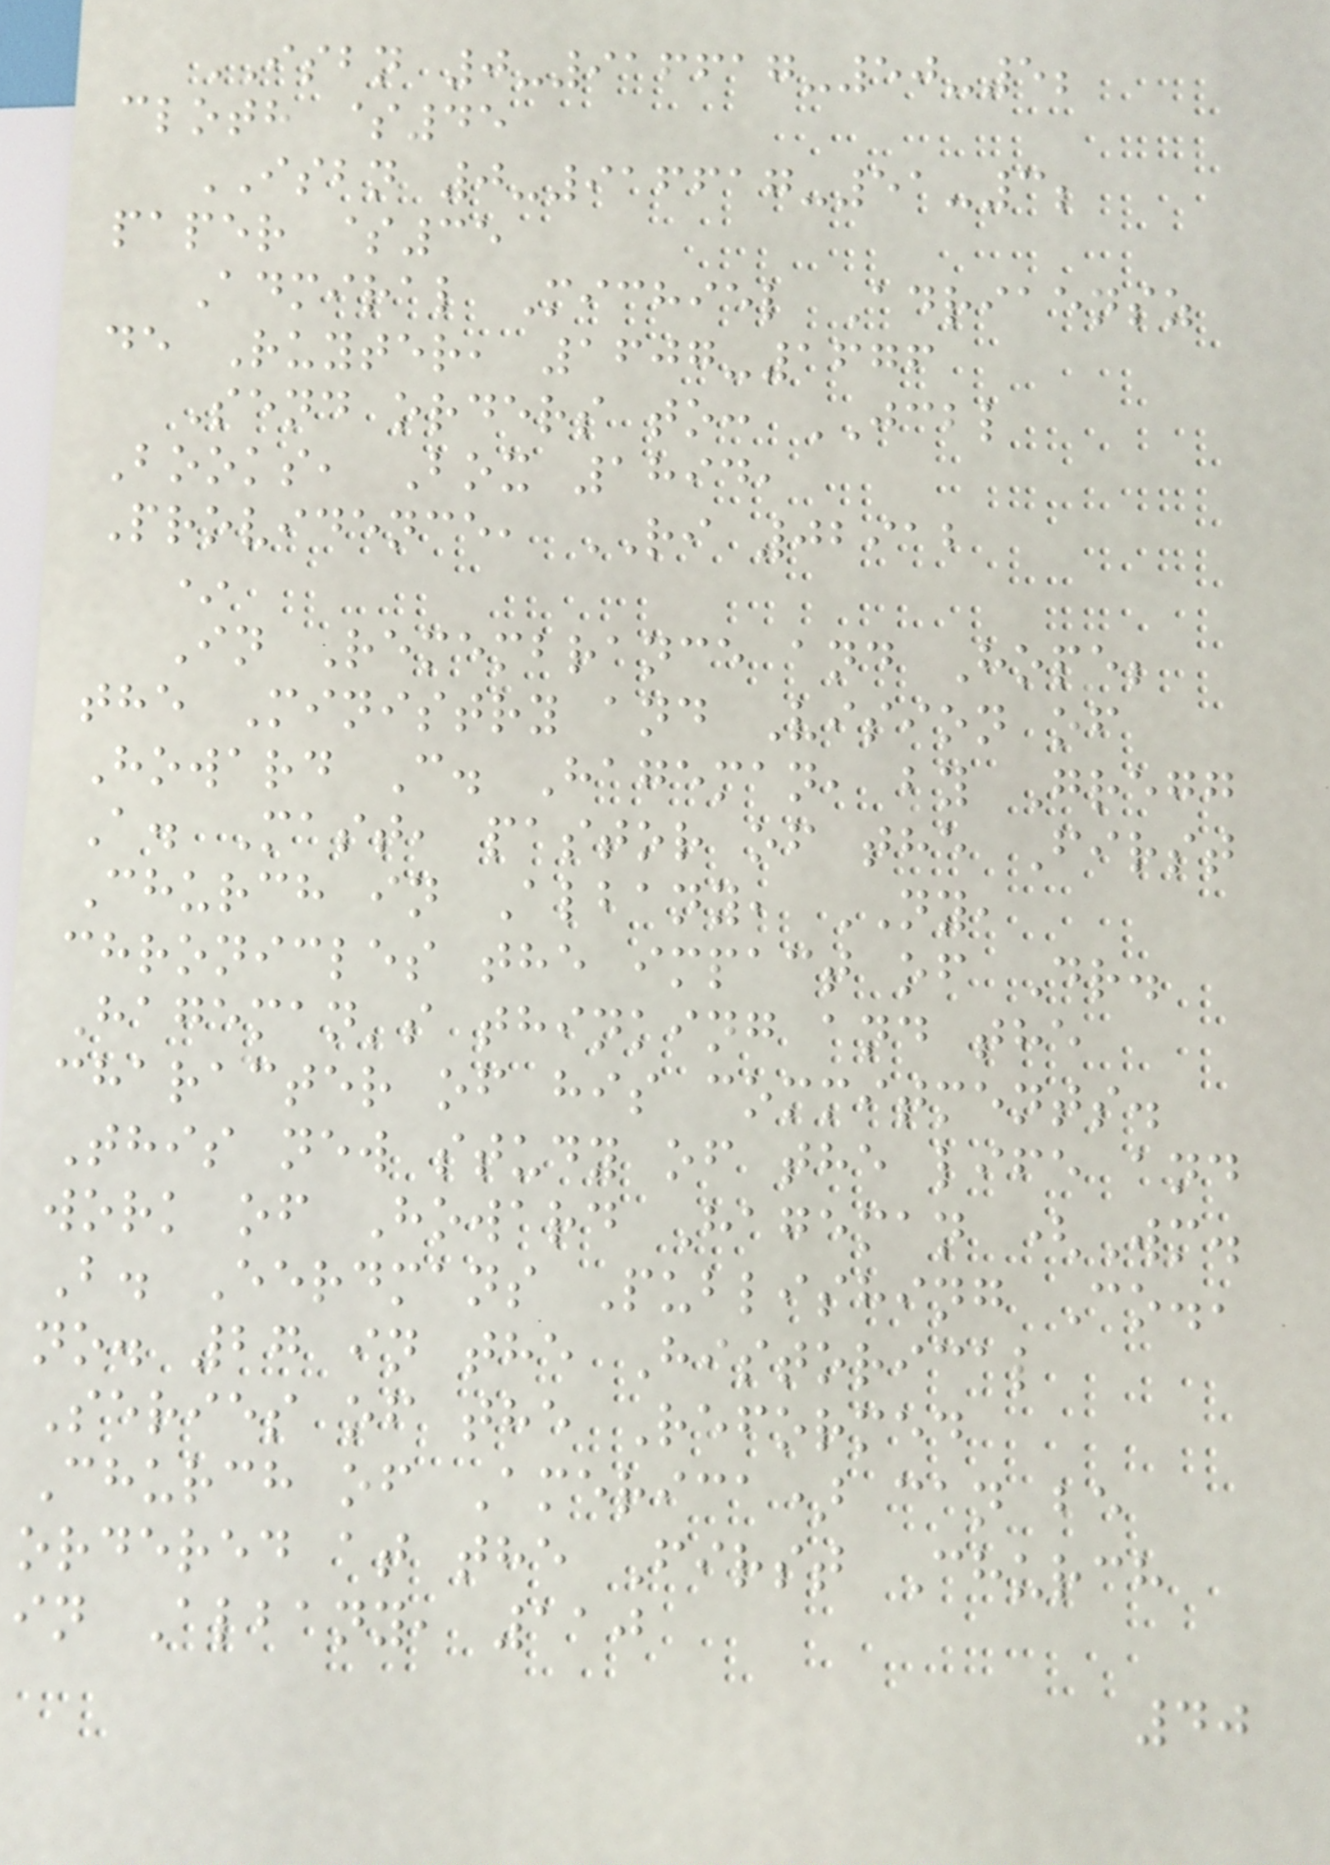ISBN 0-916617-50-5;
cloth $45
ISBN 0-916617-51-3;
paper $35
Admiral Michiel Adriaensz
de Ruyter, 1607-1676
Send orders to: JCBL
Books, Box 1894,
Providence, RI 02912
*
In Remembrance and Hope;
the Ministry and Vision of
Howard C. Hageman, by Gregg
A. Mast, pastor of the First
Church in Albany, NY,
chronicles the impact of Dr.
Hageman's thinking and the
character of his commitments.
This new study of the life and
work of Howard Hageman (Wm.
B. Eerdmans Publishing Co.,
no. 27 in the Historical
Series of the Reformed
Church of America) can be
ordered at the First Church
in Albany, 110
40
